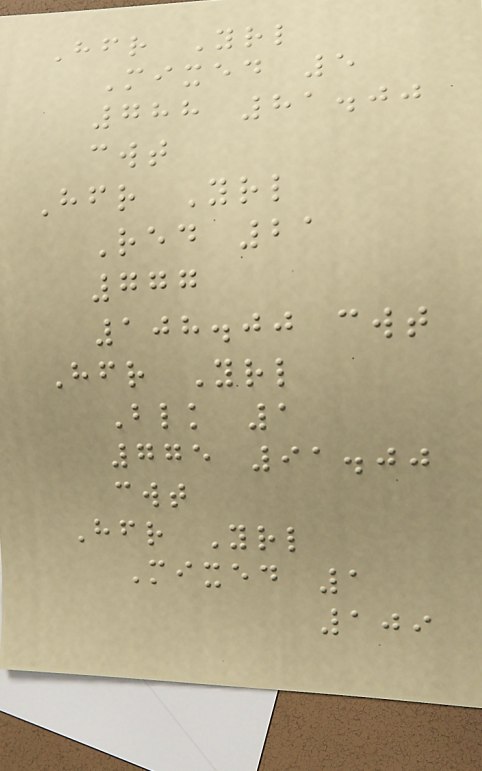Hfr Yrl
Mixed 5
788 81.00
cwt
Hfr Yrl
Red 21
777
108.00 cwt
Hfr Yrl
Blk 1
775 91.00
cwt
Hfr Yrl
Mixed 1
109
